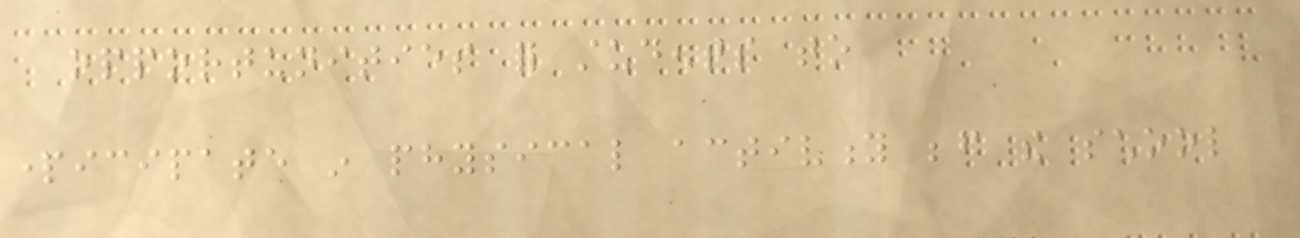opportunities for students to
participate in physical activity before the school
